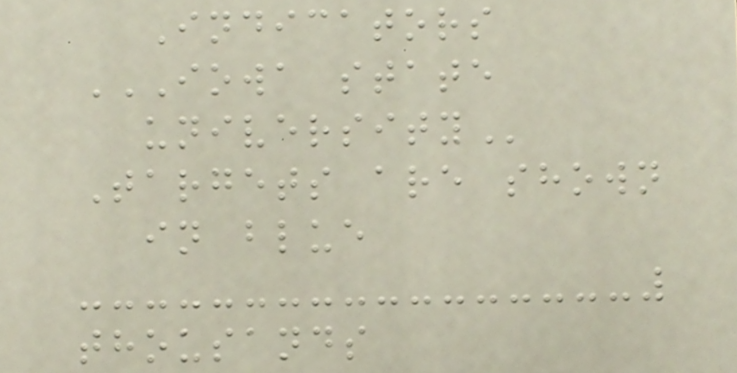Indicators
IOWA STATE
UNIVERSITY
Targets are shown
in blue
thousands
